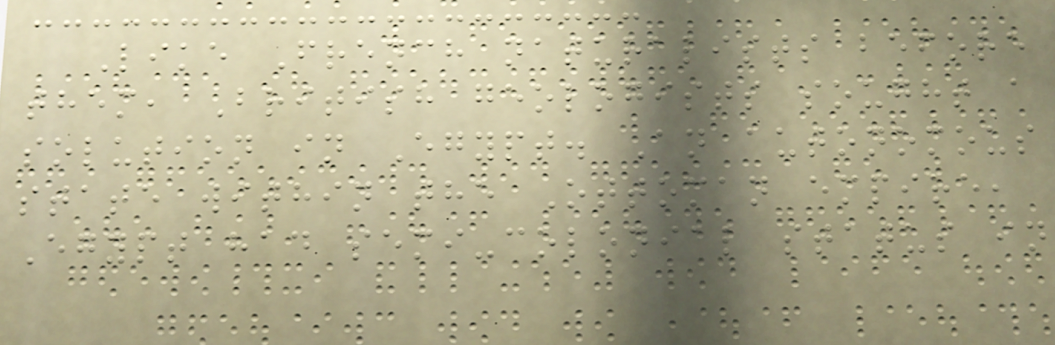Like French naturalists before
them, British geologists sought a
solution in Egypt. An autonomous
state within the Ottoman empire,
Egypt had semi-colonial status in
